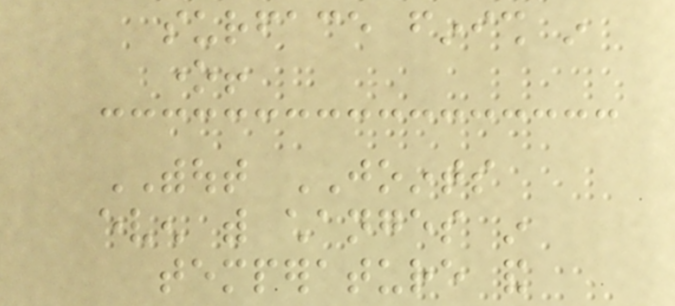surface finish in
one!
WITHOUT JOINTS
even with changes in
temperature and
